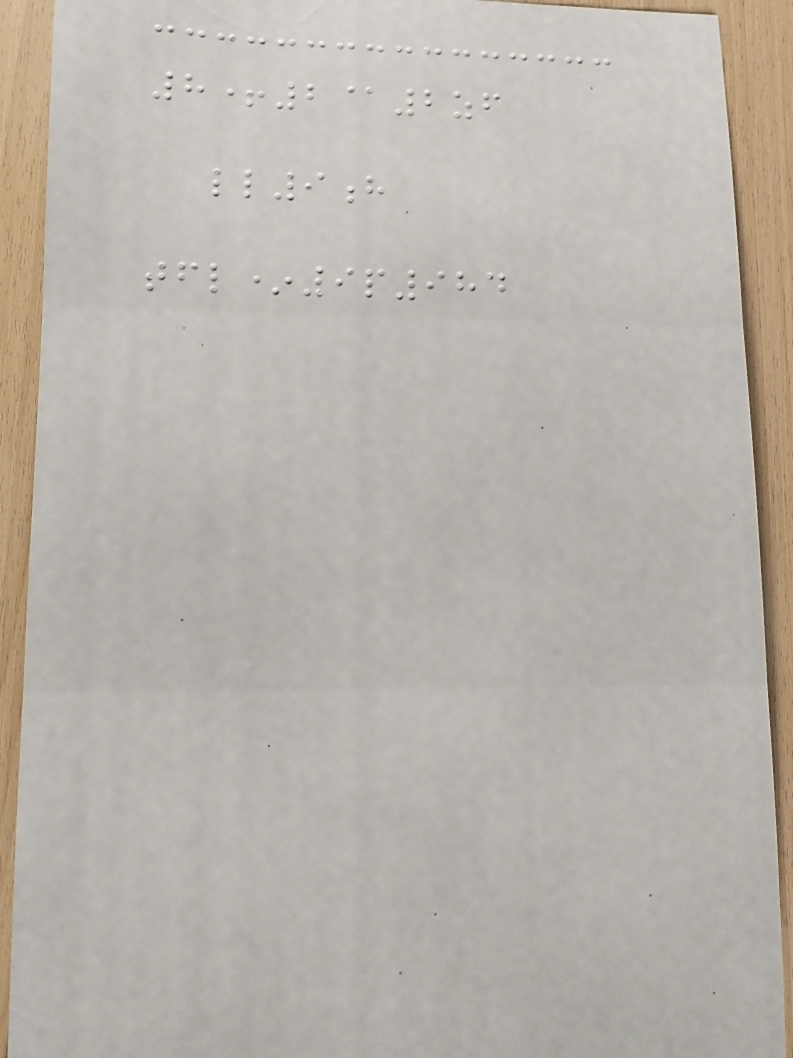8+2@2zf
ll9h
tfl*9p984
